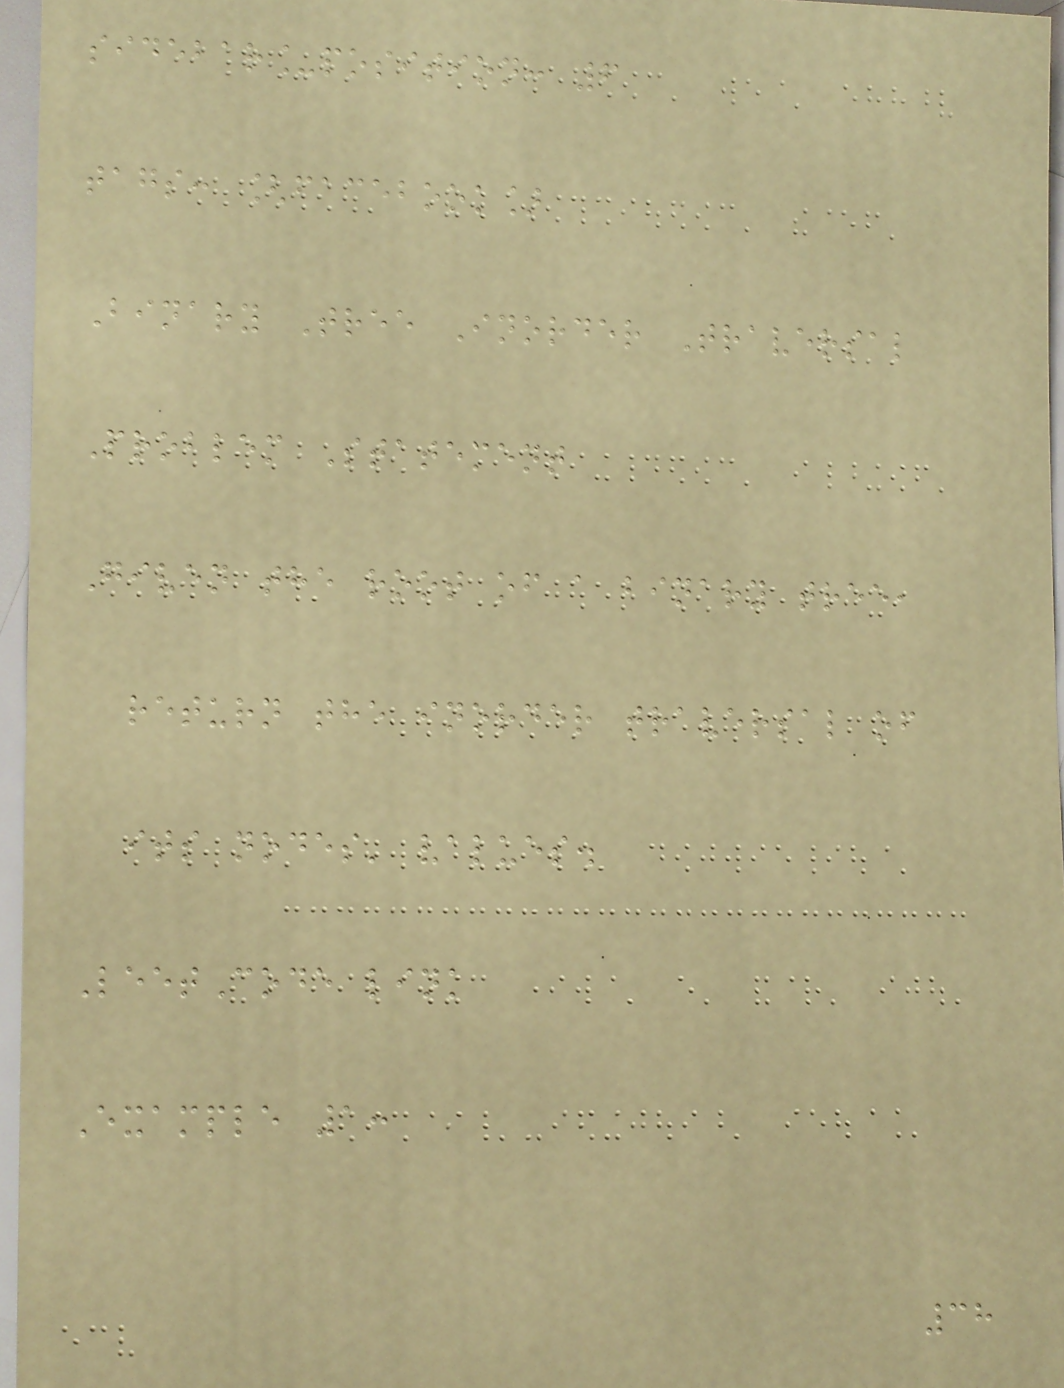sidebar_position: 6
tags: [facebook]
Binary Tree Inorder Traversal
Problem Statement
Given the root of a binary tree,
return the inorder traversal of
its nodes' values.
LeetCode link
Example 1:
38
